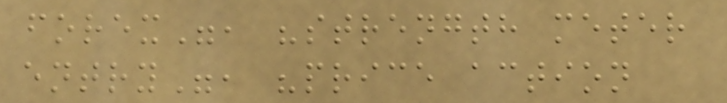forex", "strength meter
entry", "price action
